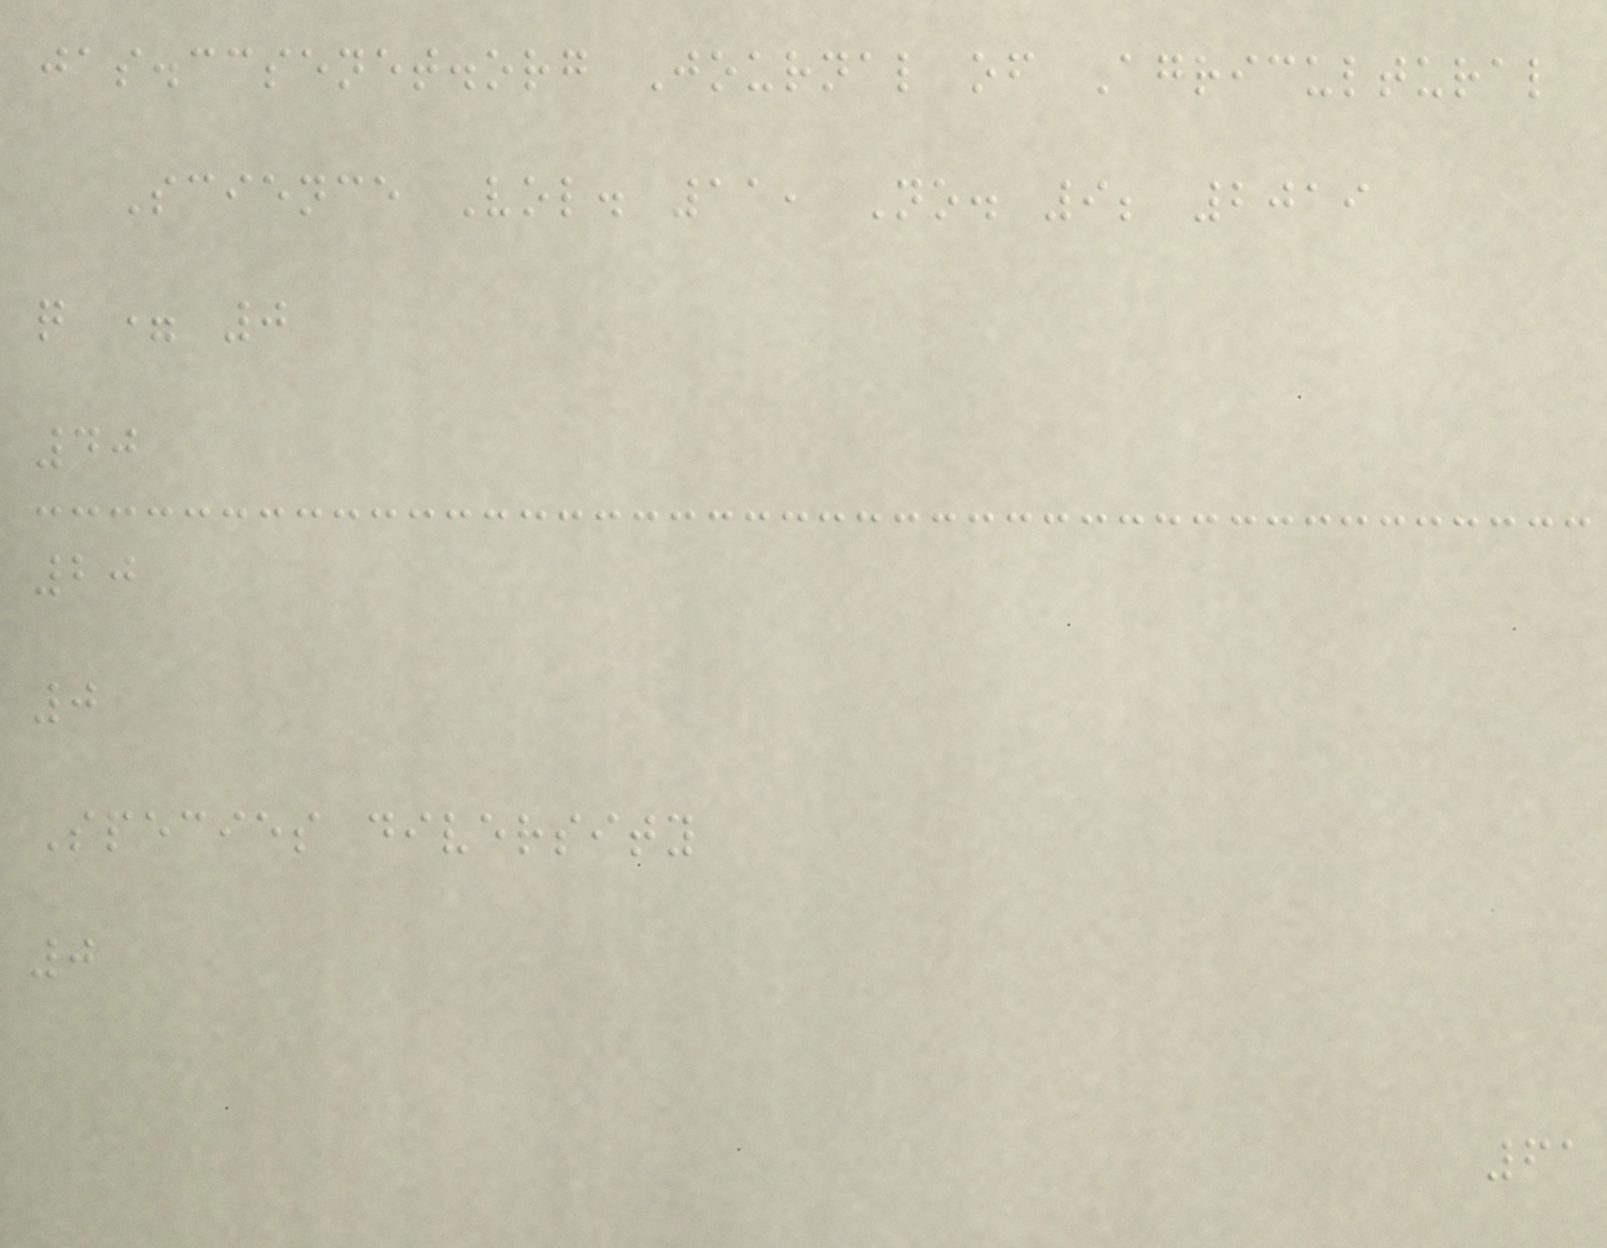jas.ccsenet.org Journal of Agricultural
Science Vol. 11, No. 9; 2019
q = 0
40
20
0
Species diversity
0
61
